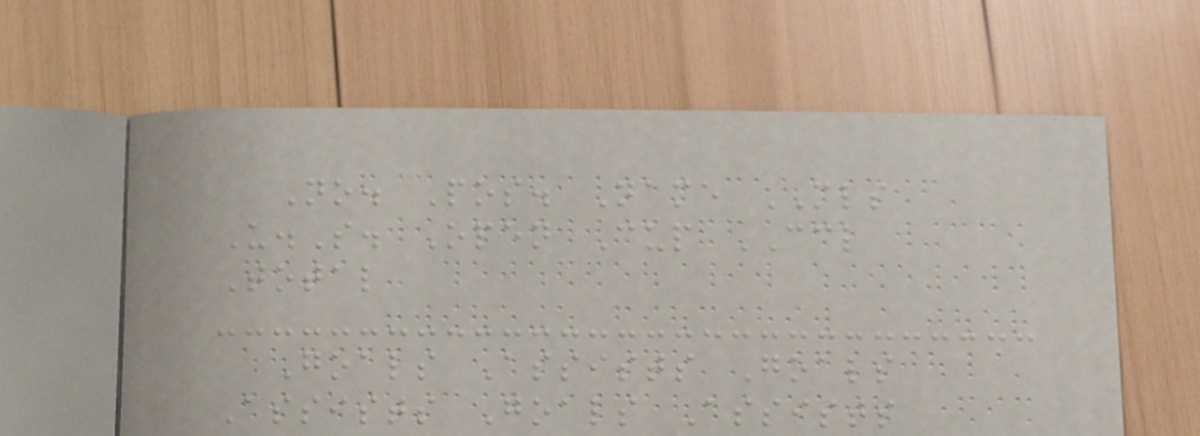No. Pos. Name MLS
U.S. Open Cup CCL
Total
Goals Assists Goals
Assists Goals Assists
